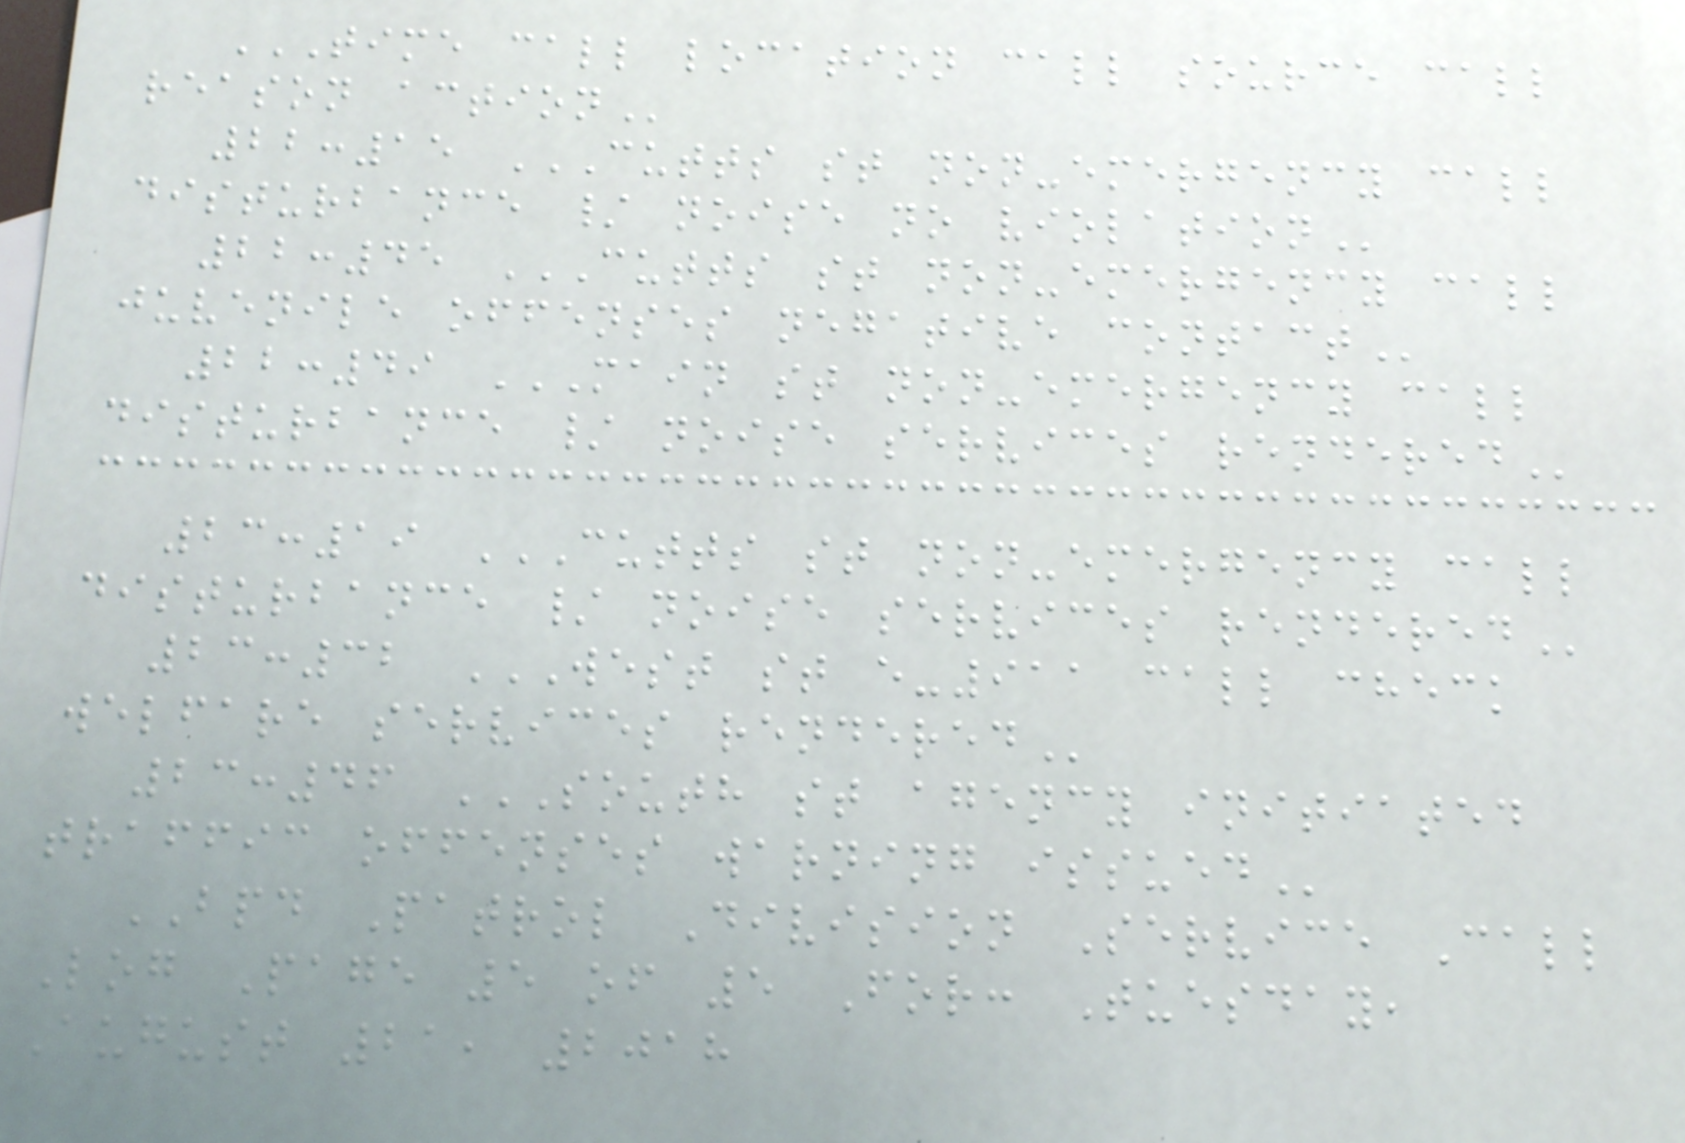TIME CALL LOCATION CALL SOURCE CALL
REASON ACTION
22:15 CUTTS ST NON-EMERGENCY CALL
DISTURBANCE / NOISE NO VIOLATION
22:45 CUTTS ST NON-EMERGENCY CALL
JUVENILE OFFENSES NEGATIVE CONTACT
22:49 MAIN ST NON-EMERGENCY CALL
DISTURBANCE / NOISE SERVICES RENDERED
23:19 CUTTS ST NON-EMERGENCY CALL
DISTURBANCE / NOISE SERVICES RENDERED
23:32 WEST ST E-911 CALL CHECK
WELFARE SERVICES RENDERED
23:46 SOUTH ST AGENCY INITIATED
TRAFFIC OFFENSES WARNING ISSUED
BPD Patrol Division Service Call
Log Page 5 of 5 For: Tuesday,
August 21, 2018
